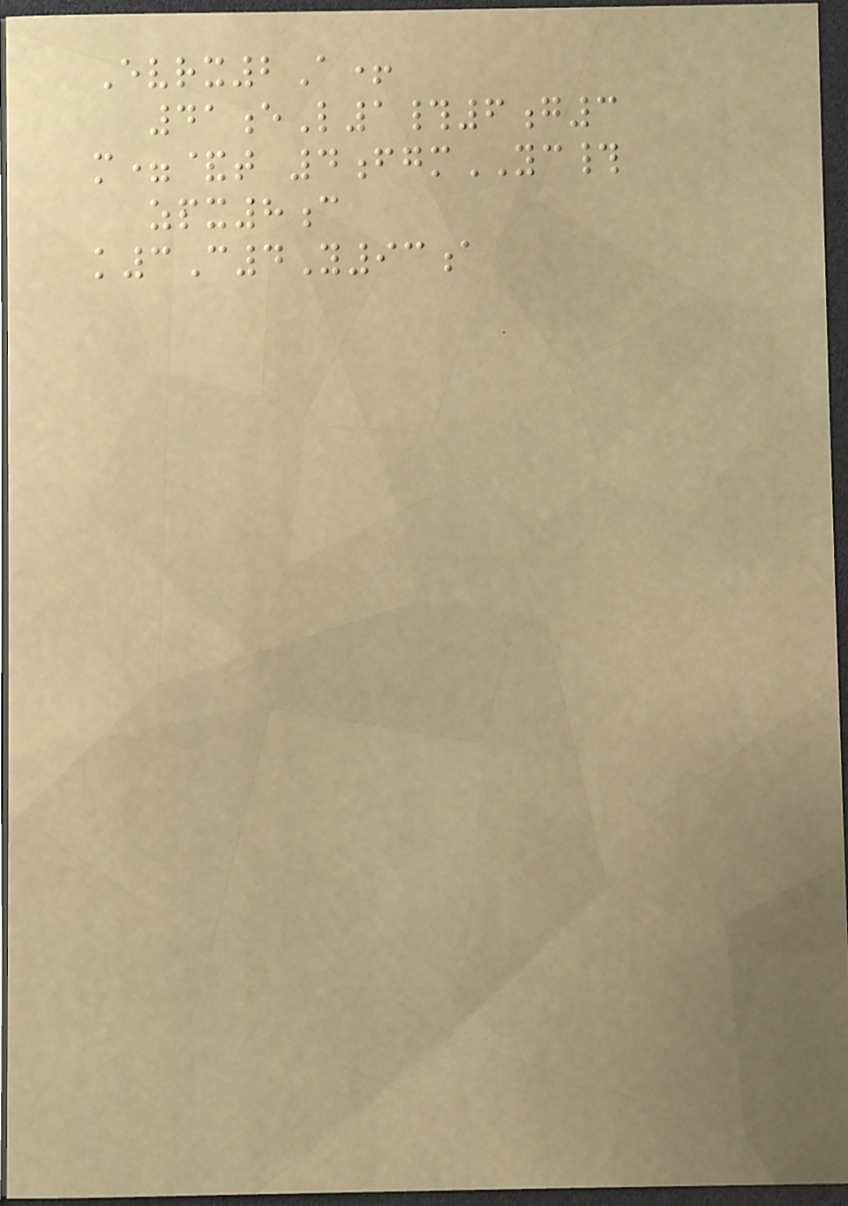Evrx2A+
41eL1#6g3
m=&t 4fgmYC#
zpx8c
k3C4Y93a
